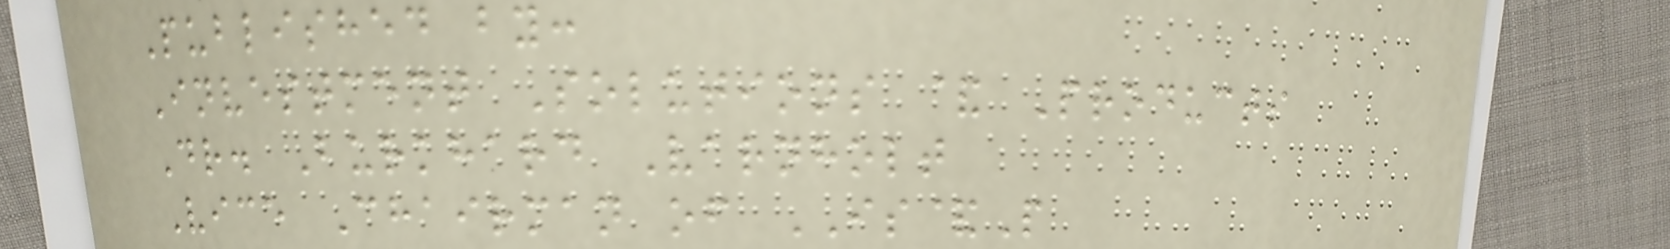Published by:
Investment Solutions & Products
Dr. Burkhard Varnholt
Vice Chairman of IS&P
